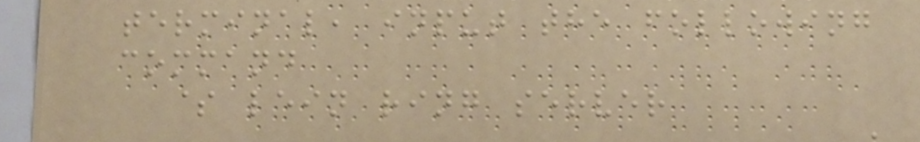terminal, input the following
command
$ lein ring server
